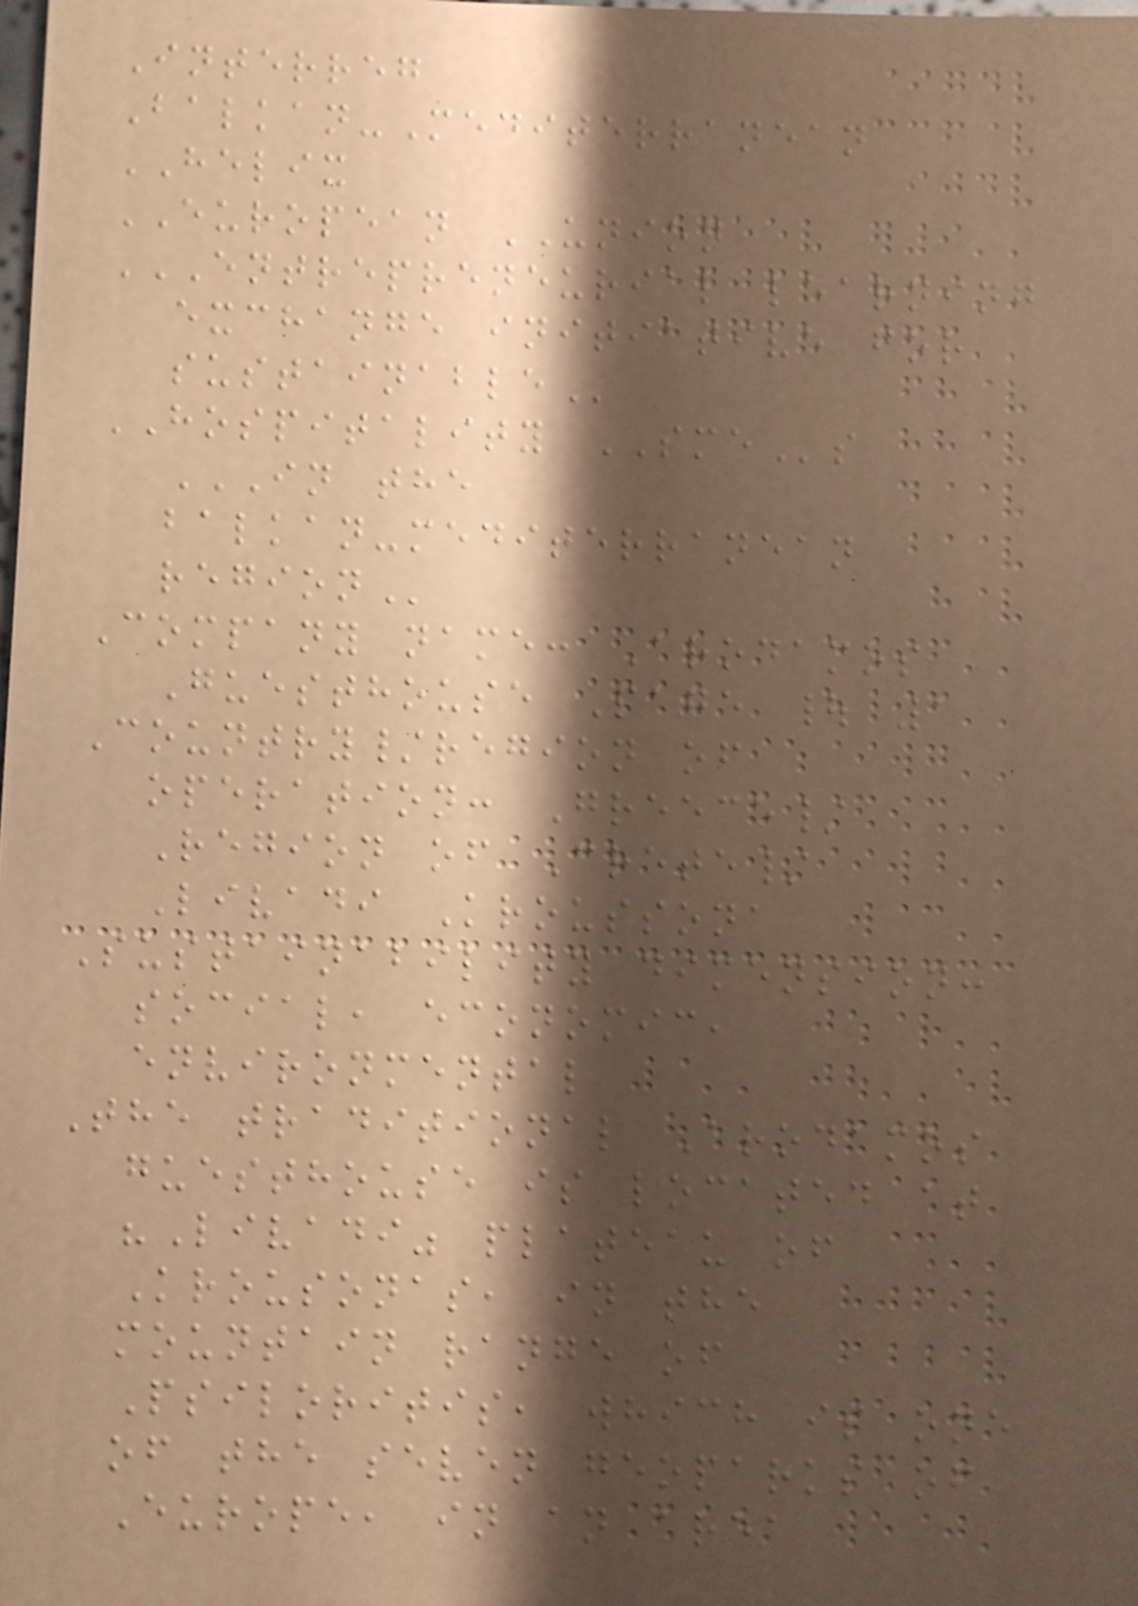Interreg
Balkan-Mediterranean
HELIX
EUROPEAN UNION
ENTREPRENEURIAL LEARNING
EXCHANGE INITIATIVE FOR
SUSTAINABLE
HOSPITALITY SMEs
IN THE
BALKAN-MEDITERRANEAN
REGION
Company name: Arodamos
Guesthouse Page | 1
Country/region of
operation: Greece/
Region of Crete/
Livadi Kroussona
Sustainability dimension:
social, economic,
environmental
The traditional Arodamos
guesthouse is located at
"Livadi" plateau of
Krousonas, in the
mountain range of
Psiloritis, which is one
of the seven geoparks of
Europe, in an area
